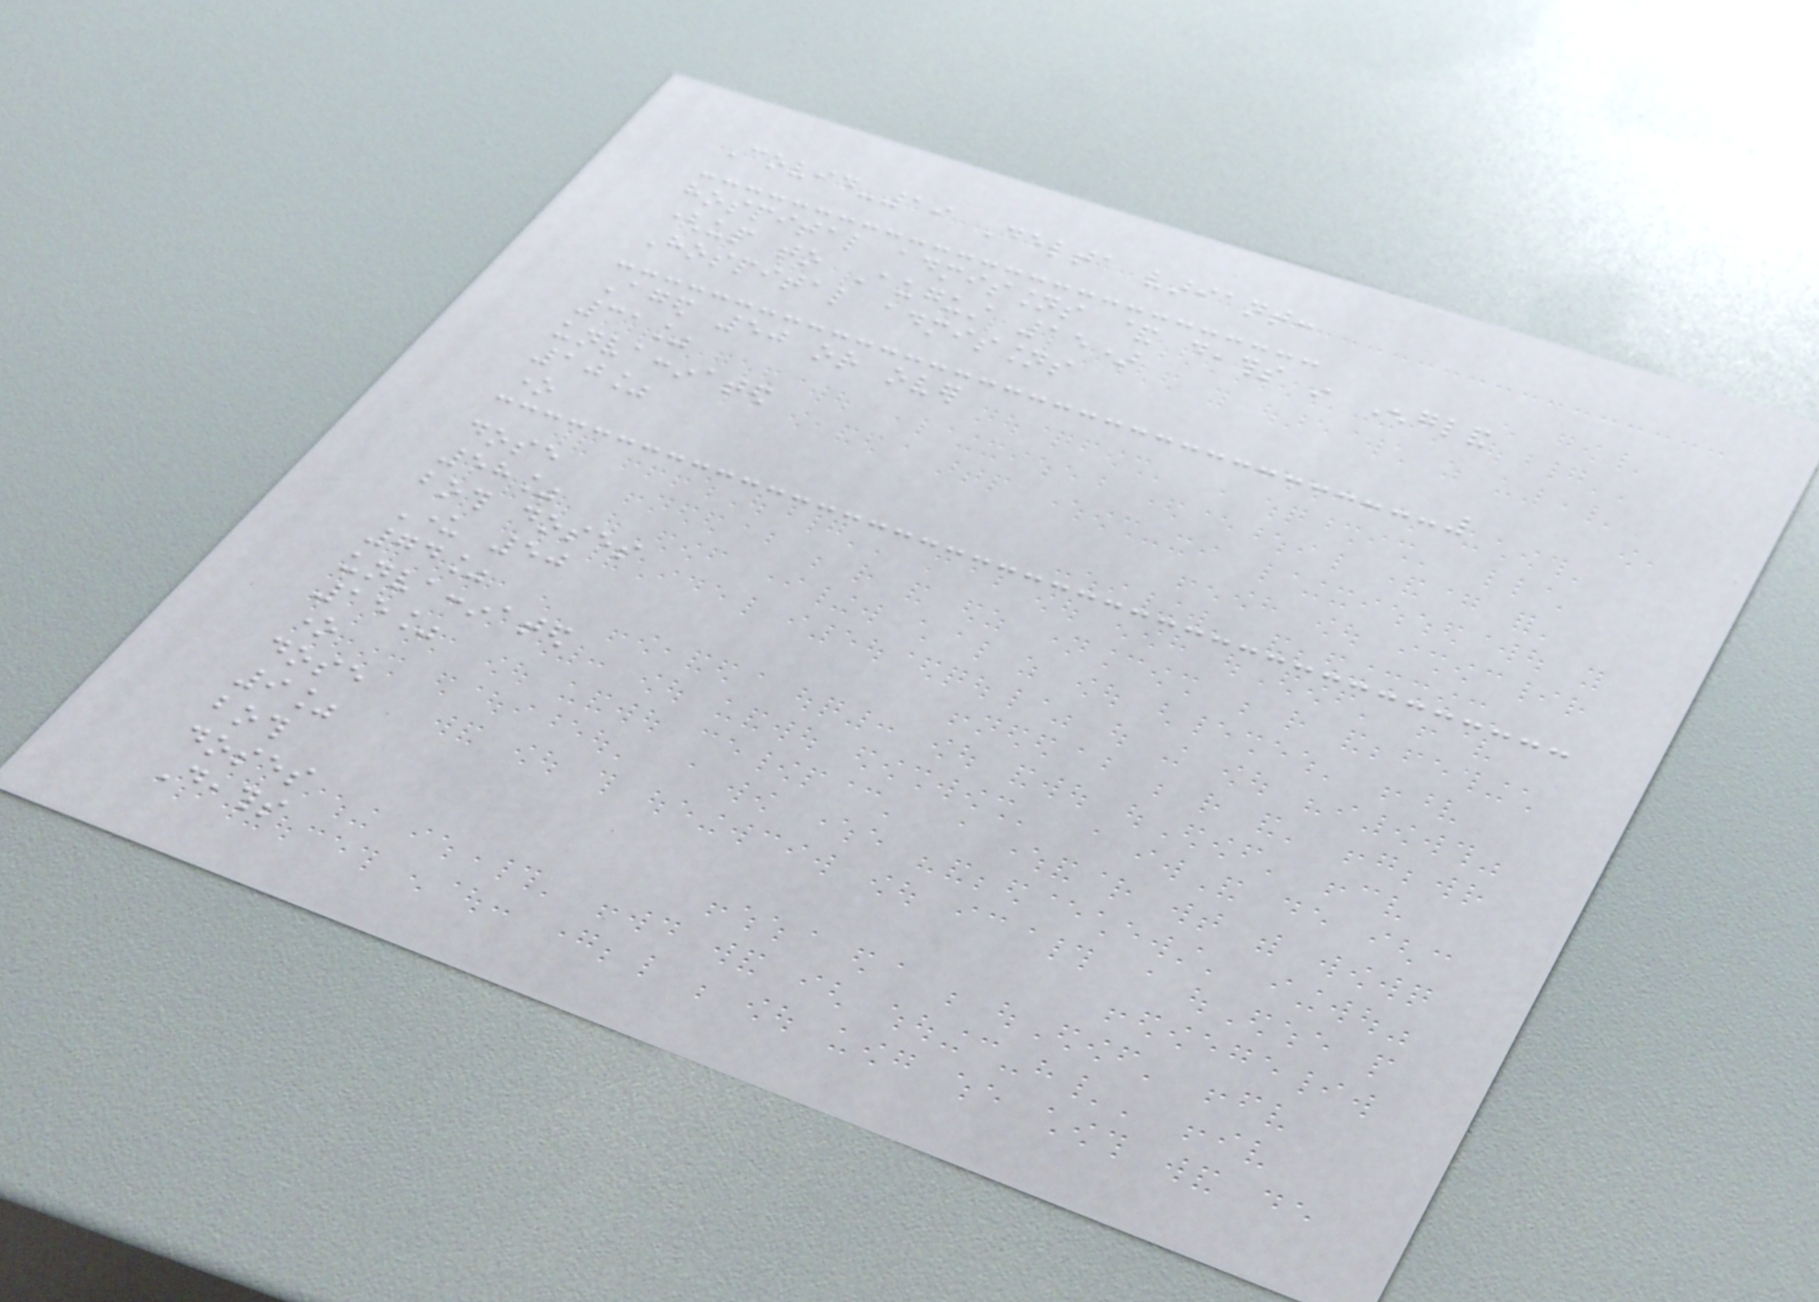Covid-19 Delta variant:
hospital admissions & deaths in England
(up to August 15)
Hospital admissions
Aged 50 or over
31%
unvaccinated
10%
one
dose
58%
both doses
Under 50
74%
unvaccinated
15%
one
dose
9%
both
doses
Deaths
